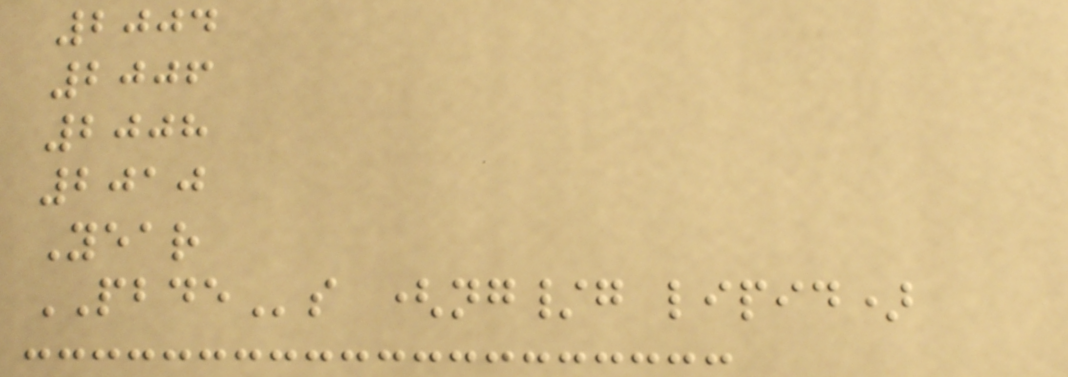2004
2006
2008
2010
Year
PBDEs (ng/g lipid)
